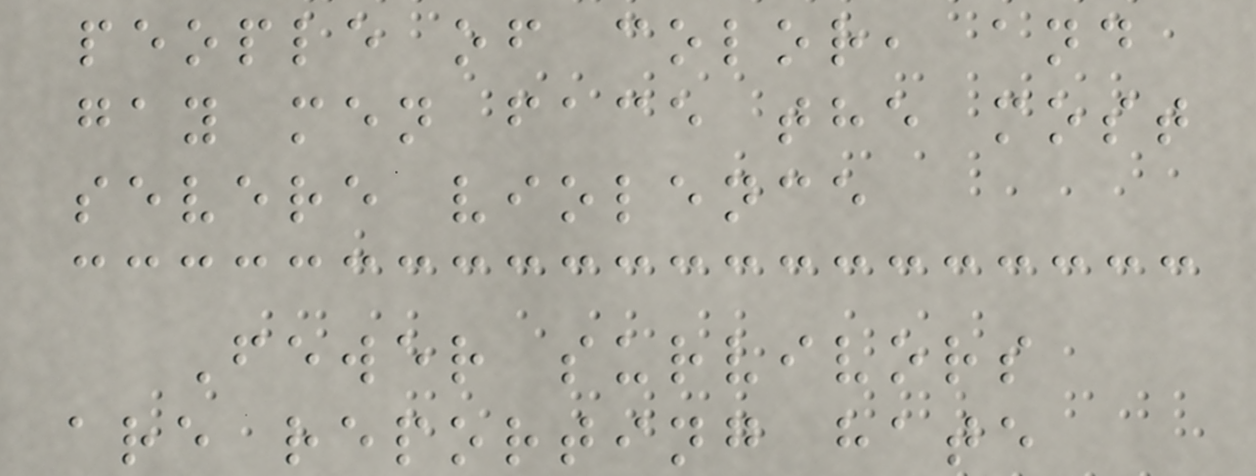people of color, and
gay men face the most
severe violence
Fewer survivors
are reporting hate
